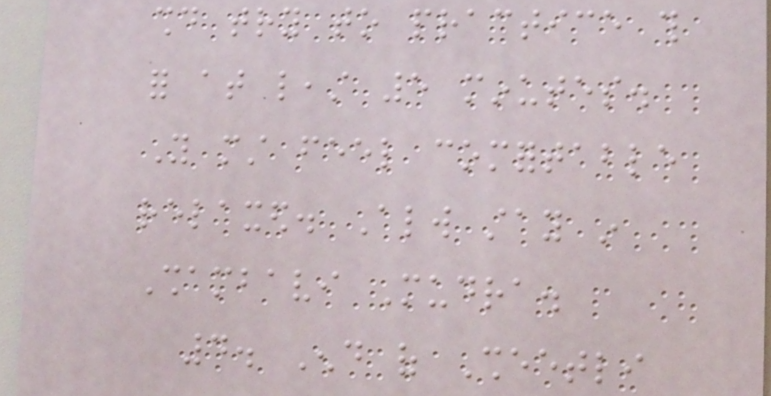should try to practice this
for at least 5 minutes.
You must feel comfortable
relaxed. Always stay in
Shambavi Mudra.
4. End of Sheetli
